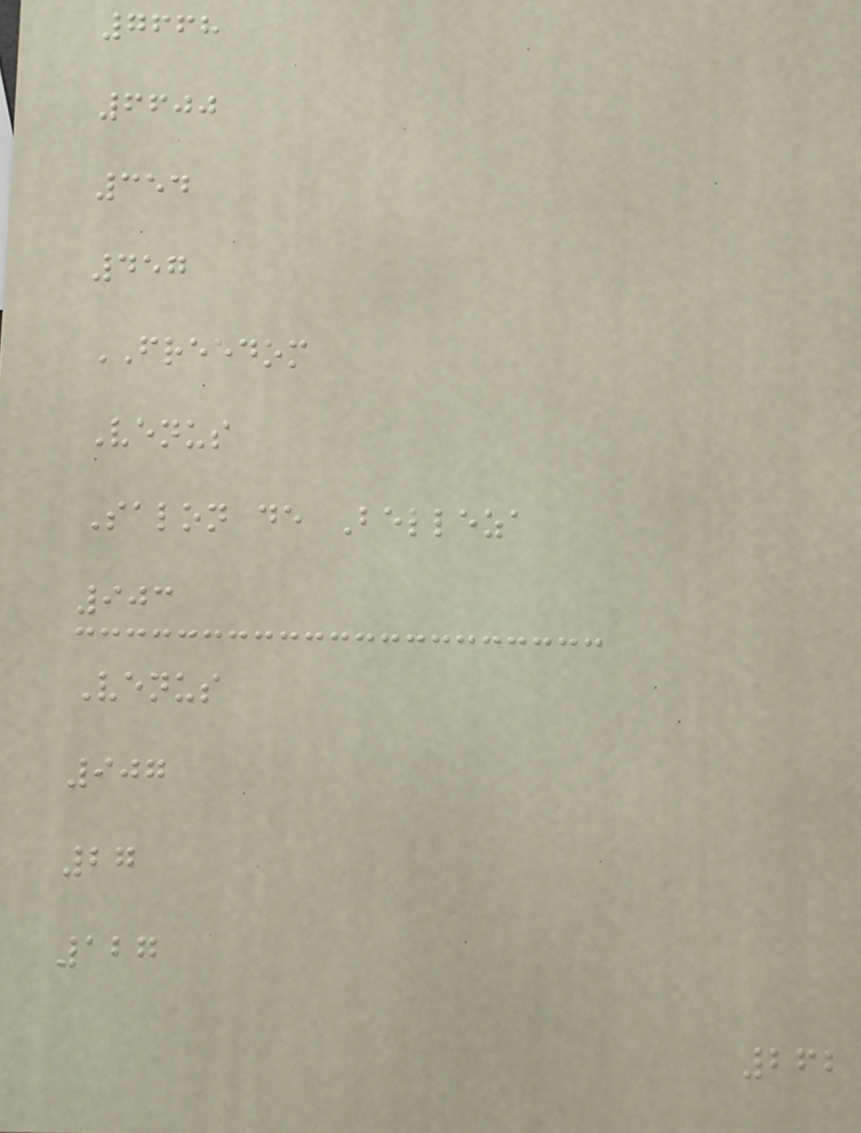7668
6600
354
457
FREEDOM
Venus
Salon de Belleza
903
Venus
907
27
127
262
